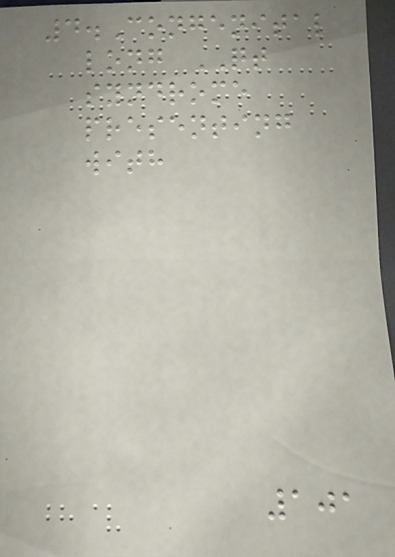4.Congenital
long QT
syndrome
presenting
with
101
